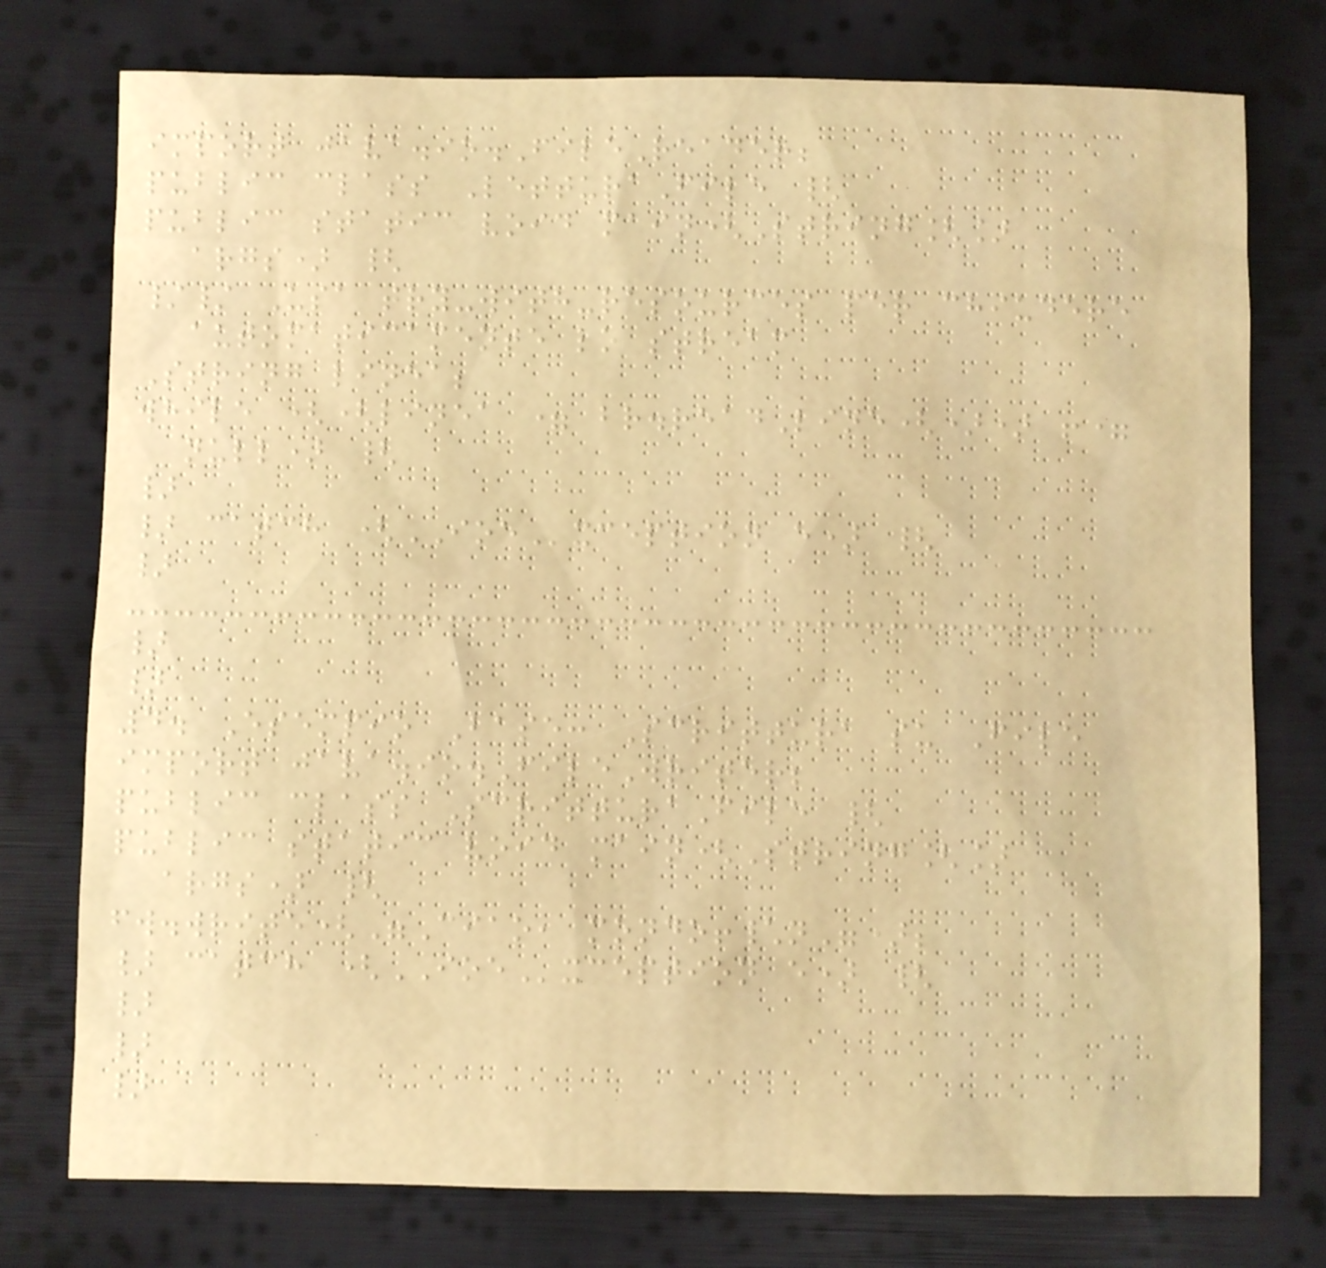import java.io.FileReader;
public class LetturaFile {
public static void main(String[]
args) {
// Usa try-with-resources per chiudere
automaticamente lo stream
String linea;
while ((linea = br.readLine()) !=
null) {
}
} catch (IOException e) {
}
}
}
4. Esempio Base: Scrittura su File
import java.io.FileWriter;
public class ScritturaFile {
public static void main(String[]
args) {
fw.write("Ciao, mondo!\n");
} catch (IOException e) {
}
}
}
